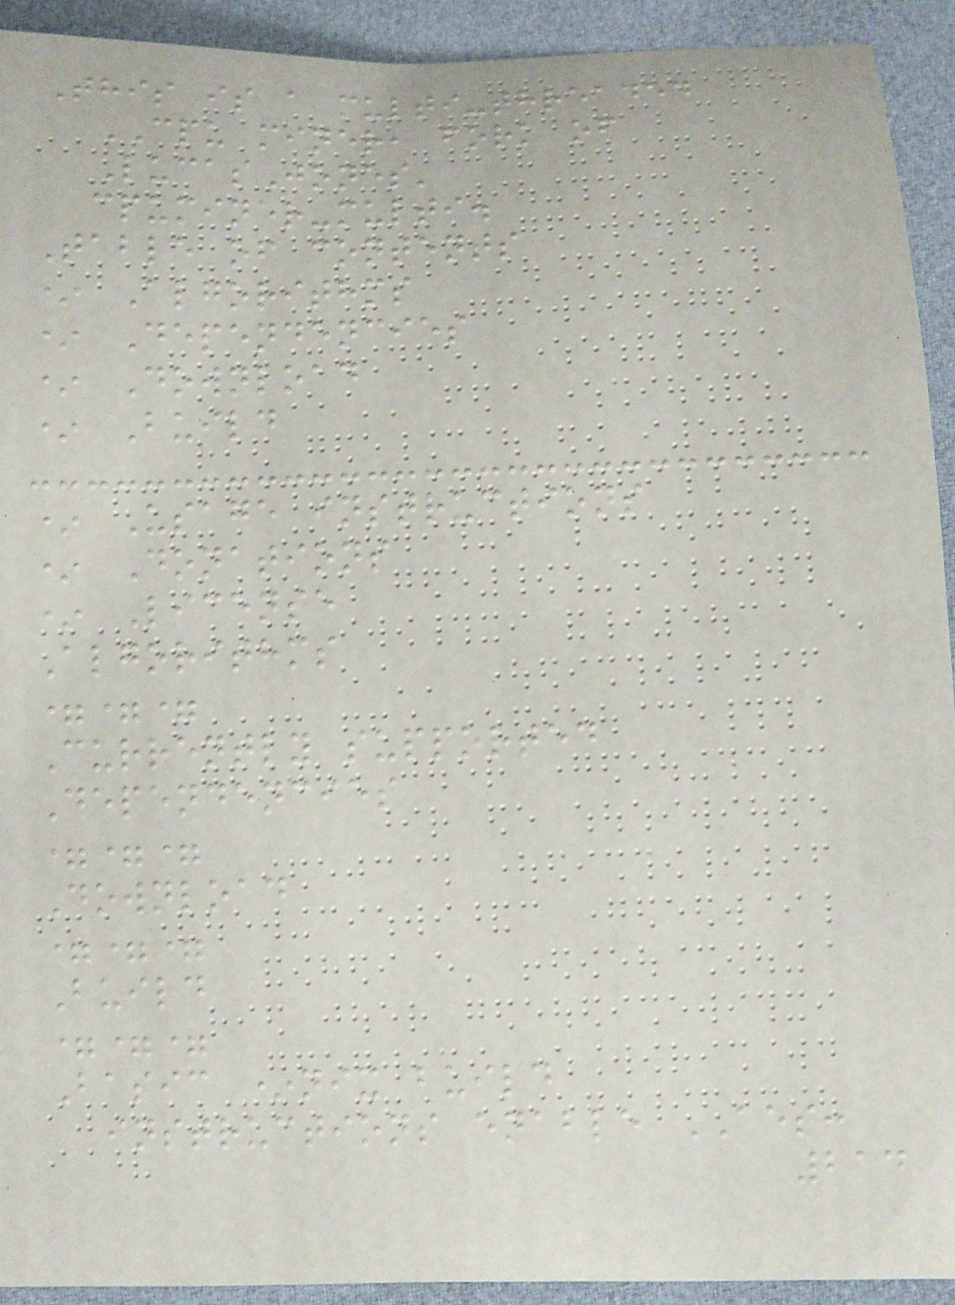This is a multi-threaded
CPU miner, fork of
LucasJones'
cpuminer-multi.
Table of contents
* Algorithms
* Dependencies
* Download
* Build
* Usage instructions
* Donations
* License
Algorithms
===
Currently supported
Dependencies
===
Download
===
Build
===
Basic *nix build
instructions enable AES:
214
